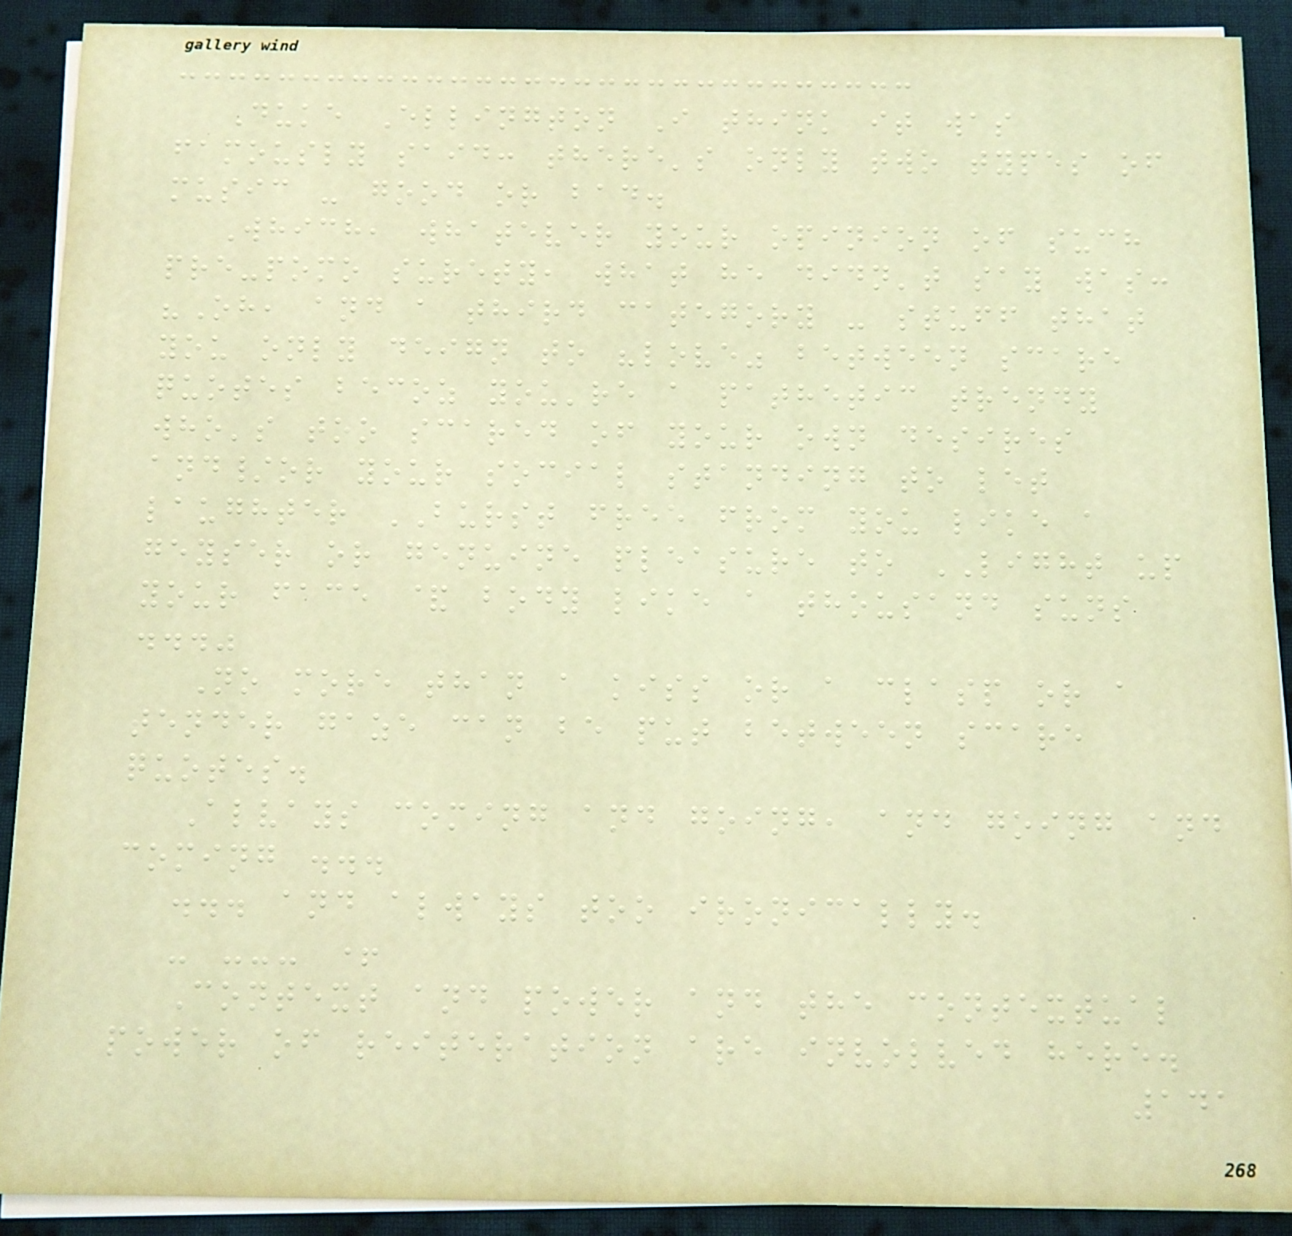Duke Ellington I think it was
famously said: there's only two types of
music - good or bad.
Which, whatever your opinion of such
pre-pomo surety, what he didn't say was:
"Oh, and a third category - stuff that
you only deign to "love" between scare
quotes becoz you're a pathetic trendy
who's too scared of your own desires
and/or your social standing to let
laughter BURST free from you like a
geyser or genuine pleasure to LIGHT up
your face & body like a thousand suns
..."
No more than a kiss or a clasp or a
tender gaze can be put between scare
quotes.
Alvays coming and going, and going and
coming ...
... and always too ironically.
- --- +
Context and power and the contextual
power of reiteration are involved here.
141
